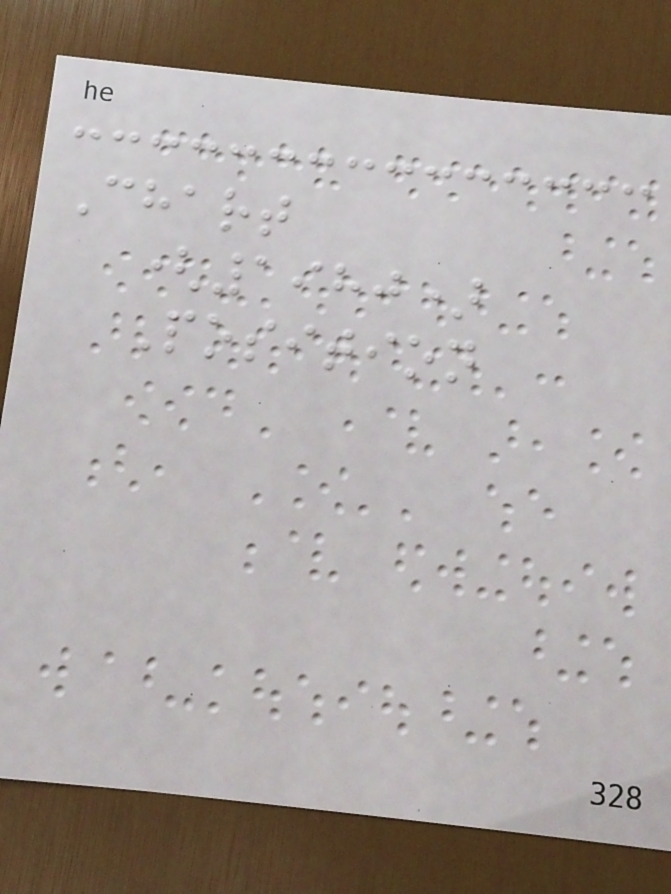Chart
(1980)
Position
